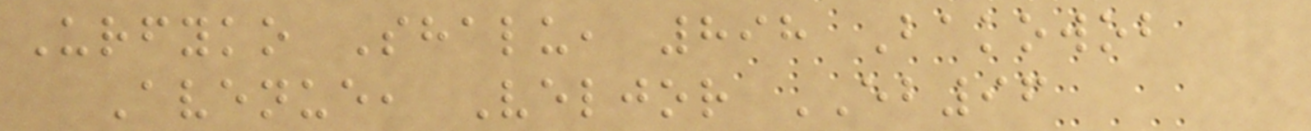Urfyko Shalu, 898 Bakowob
Avenue, Veljor EB96
